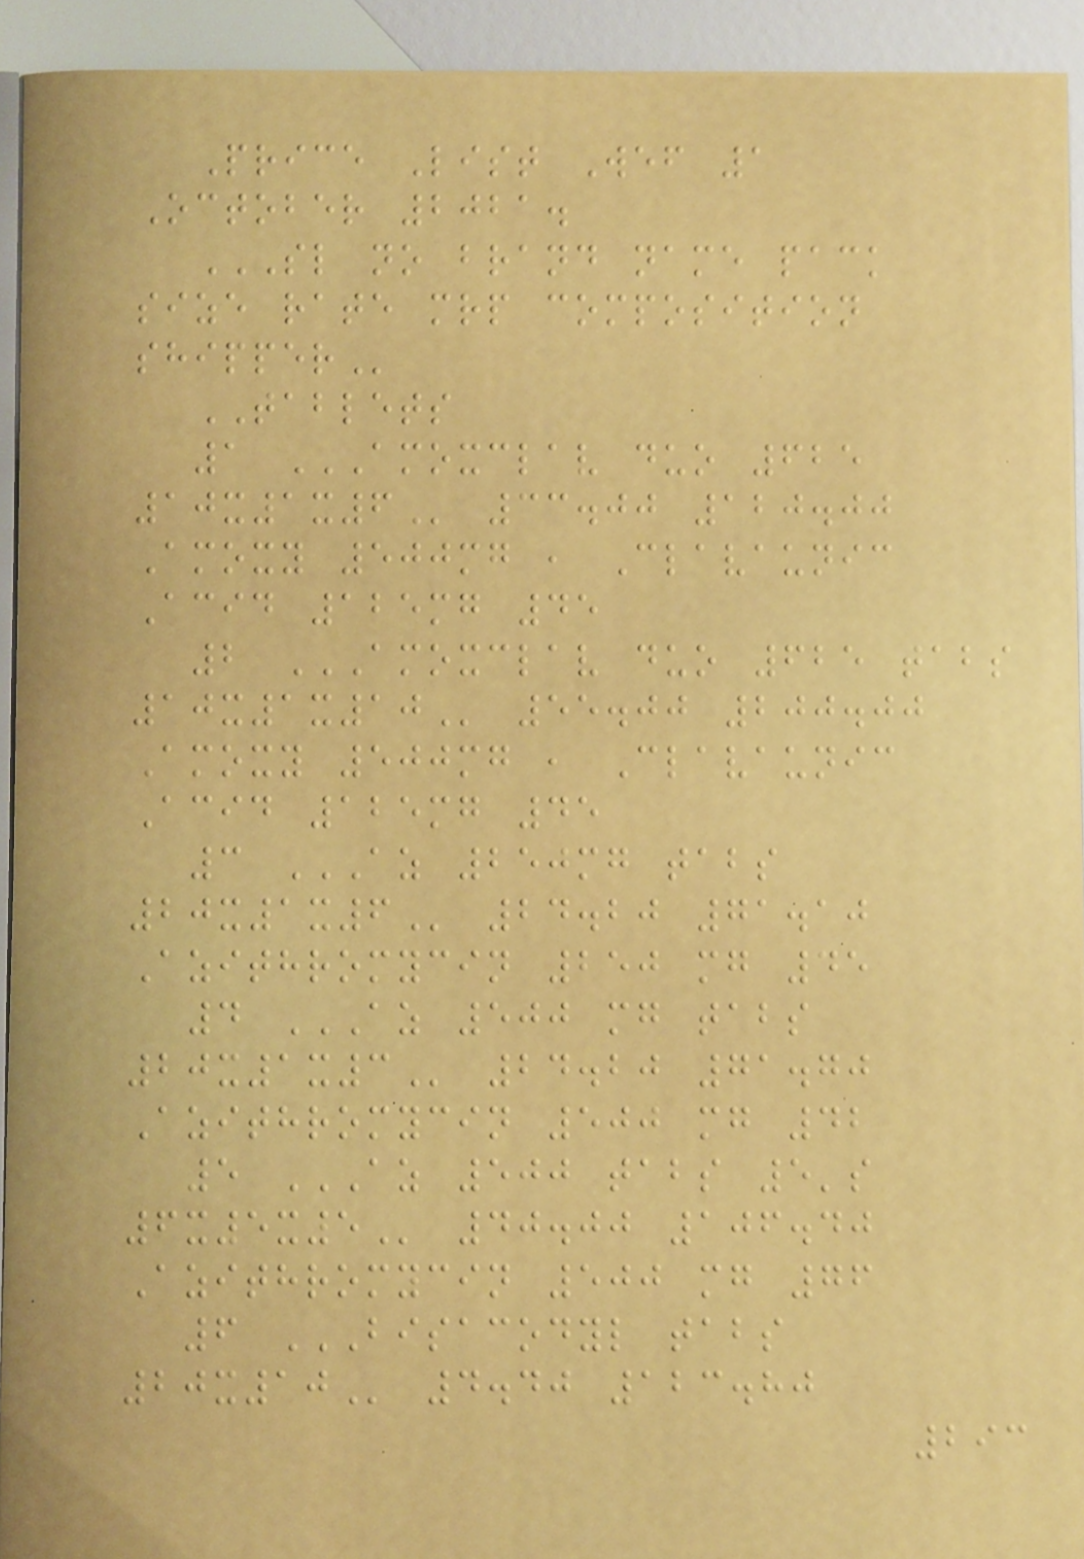Price List Wef 1
October 2021.
SL NO BRAND NAME PACK
SIZE RATE MRP COMPOSITION
SHIPPER
TABLETS
1 AMOXCLAV DUO 625
10X1X6 33.00 120.00
Amoxy 500mg , Clavaunic
Acid 125mg 45
2 AMOXCLAV DUO 625 TABS
10X1X10 55.00 200.00
Amoxy 500mg , Clavaunic
Acid 125mg 45
3 AZ 250MG TABS
20X1X6 24.20 71.10
Azithromycin 250 mg 45
4 AZ 500 MG TABS
20X1X3 24.20 71.70
Azithromycin 500 mg 42
5 AZ 500 TABS 5'S
6X5X5 40.00 106.40
Azithromycin 500 mg 76
6 BISACODYL TABS
20X10 4.40 123.80
293
